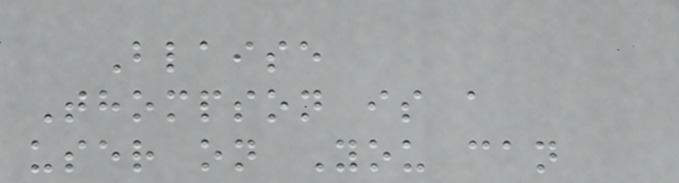Blaise
Thompson is a
user on You can
